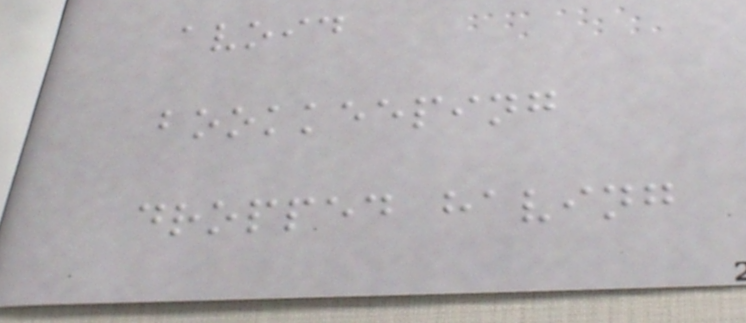avoid
bookkeeping
dropped having
